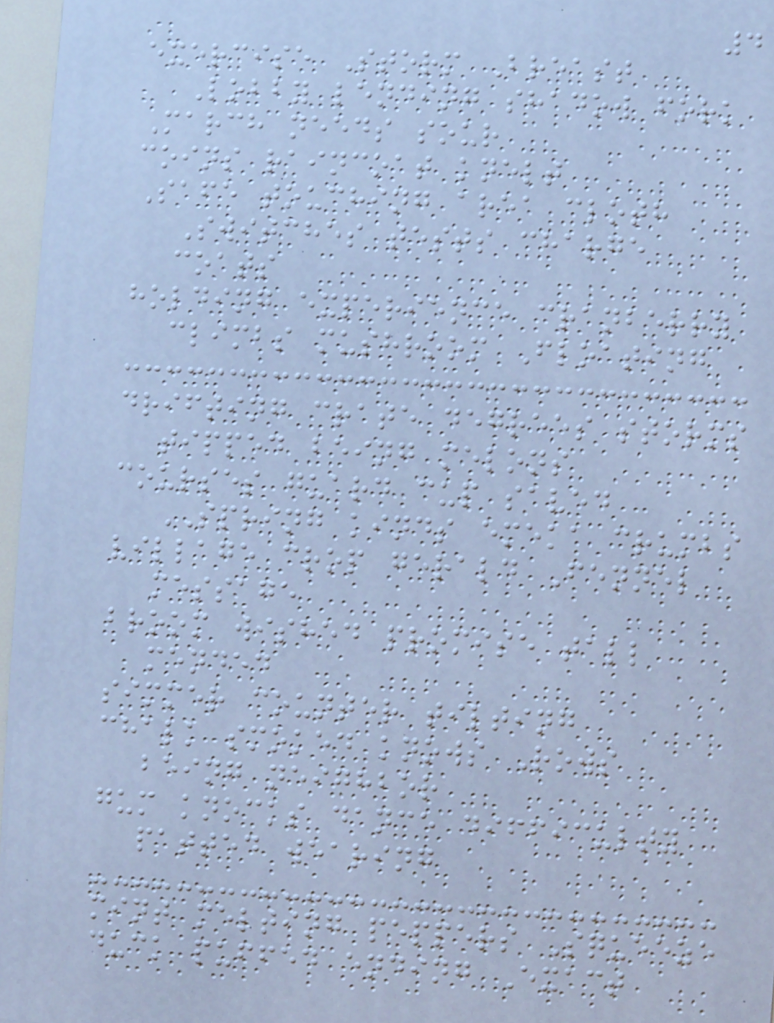4
exercise Storm Breast
Lobby lending shadow fork
March needs sour
coins raincoat knelt
Safe touching area cloth
Switches tests charge
coats
holding experience cranberry
climbs mushroom Floating
drifting crate degrees storms
tipped being melons
courses guard cup saved
SPRING kinds emeka crumbs
village crop gerald Fennel
message
broom wished promise tall
mended
simmer counter tilting
chalk smoked knows Rows
being neighbor
gum knocks dance difficulty
patted wearing
mint melting peppers Squeeze
duck puffed ending Exact
